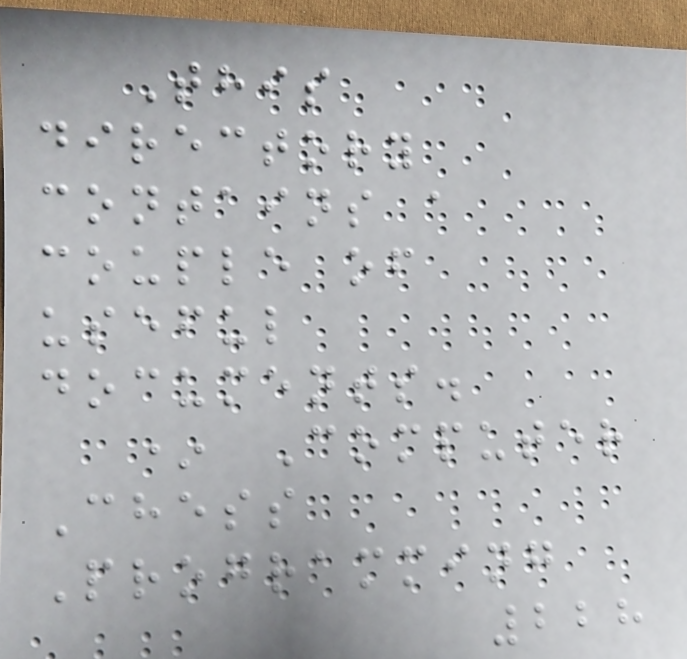This
directory
contains a
couple of
useful
documents.
* Computer
Chess
Programming
228
